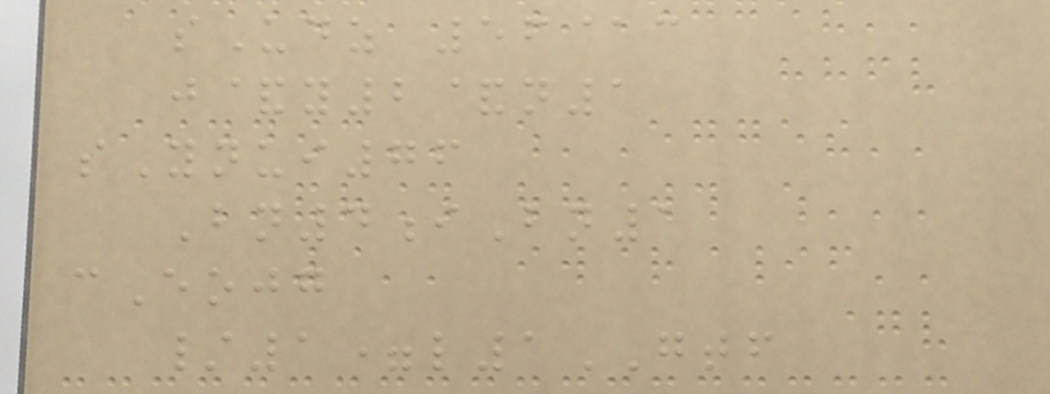sUdz 56@c
j&y2&n1
sYnui76
Bn4iBn1
cEojg
/1=l1GTF
